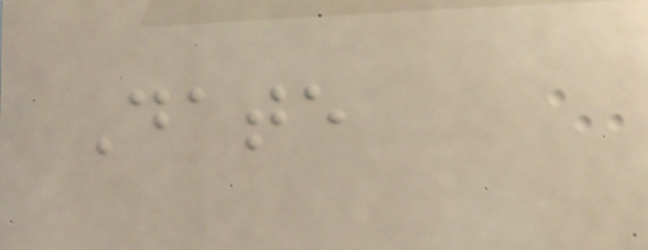Date
